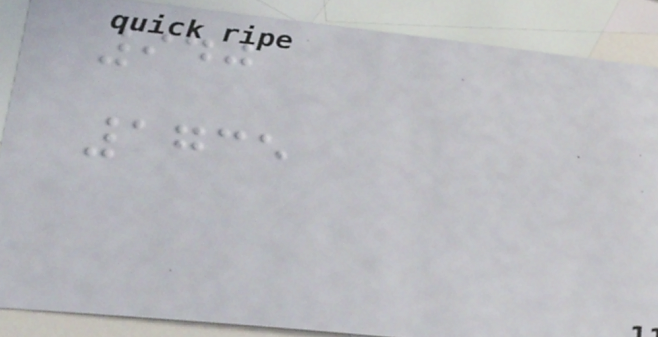940
1735
